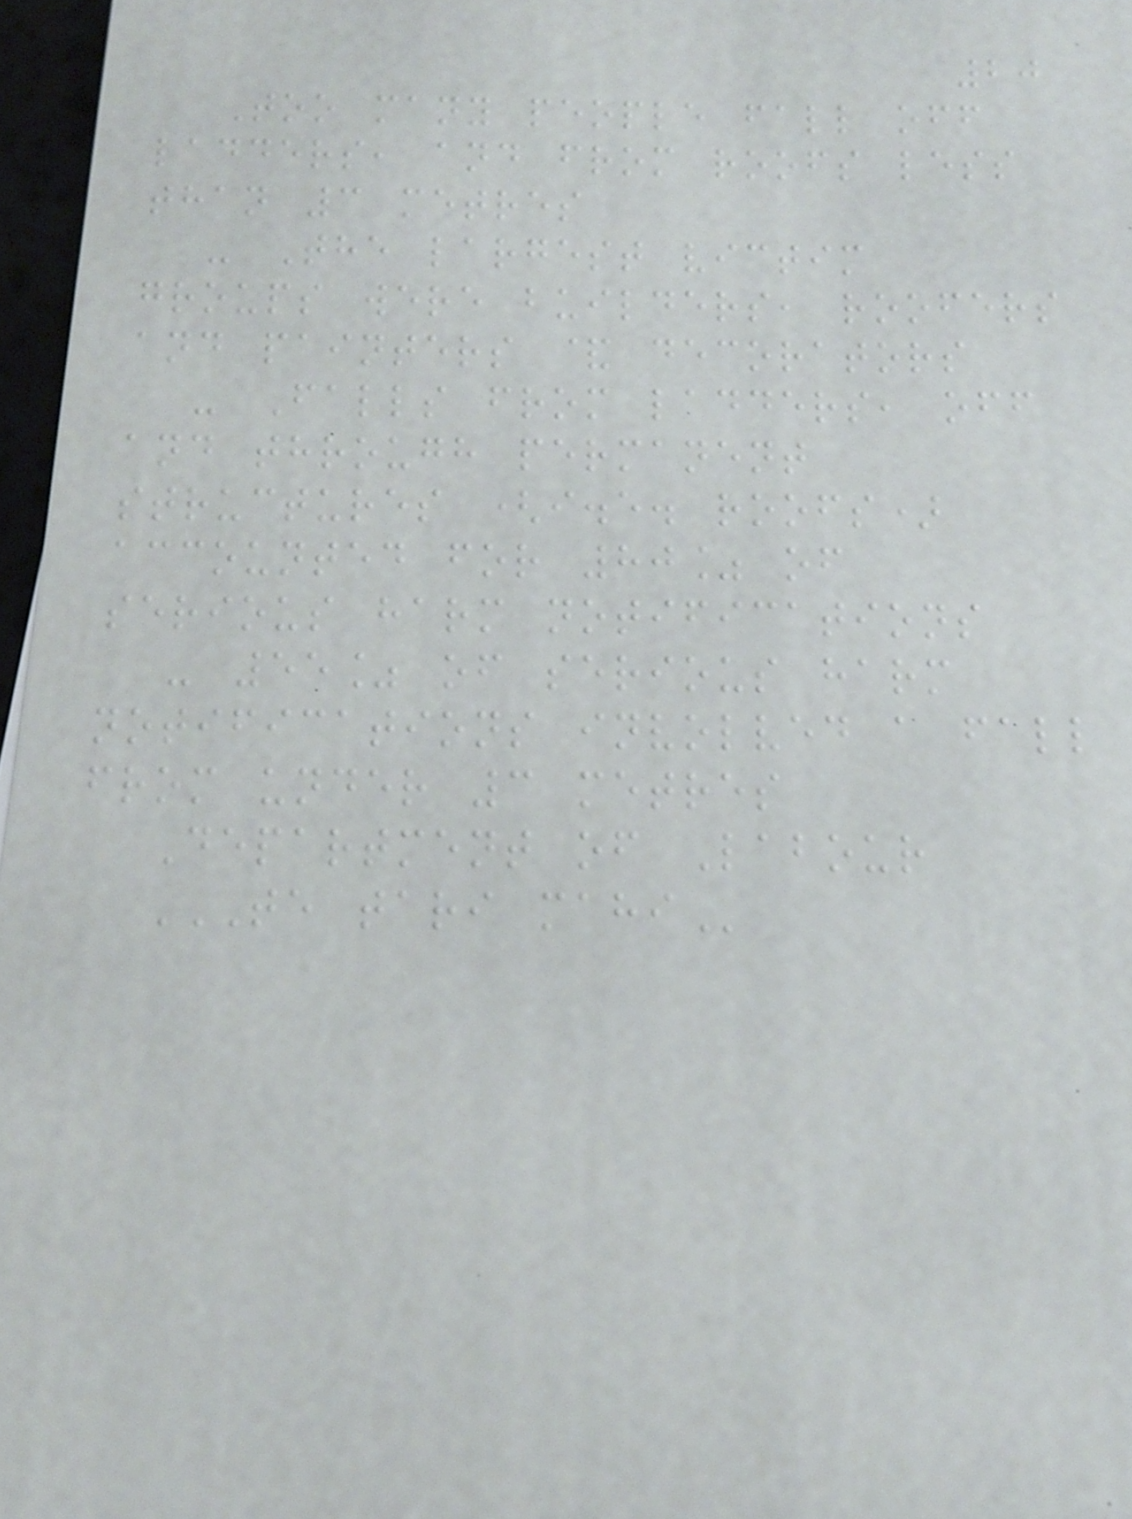20
Too many people fall off
ladders, and from roofs less
than 3 metres
- The largest victim
groups were builders, roofers
and painters & decorators
- Falls from ladders, off
and through permanent
structures (i.e. roofs)
accounted for 80% of
serious harm notifications
- 55% of serious harm
notifications involved a fall
from under 3 metres
Department of Labour
TE TARI MAHI
